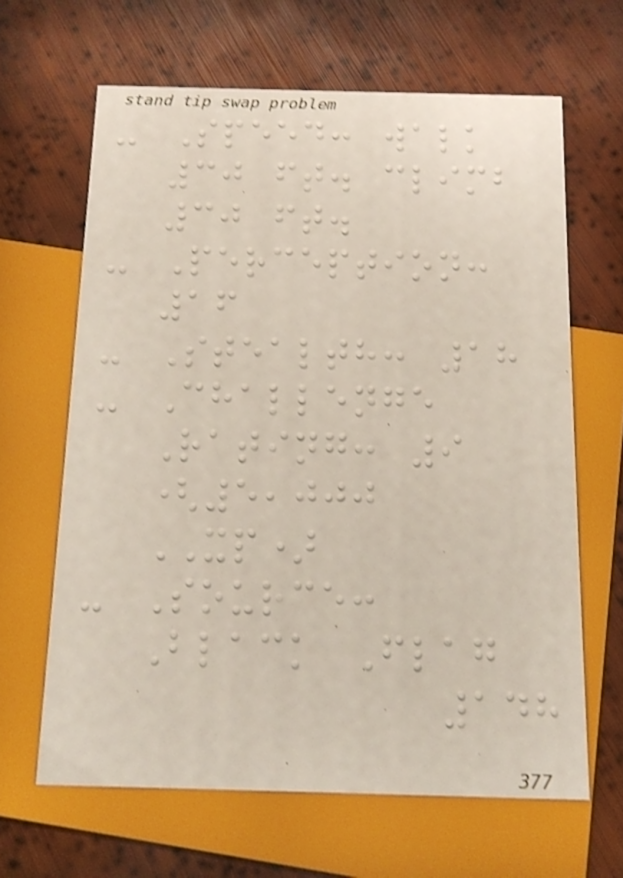- Speed: walk
30 ft. climb
30 ft.
- Perception:
16
- Stealth: 18
- Challenge
Rating: 9
(5,000
XP)
- Source:
Black Flag
148
